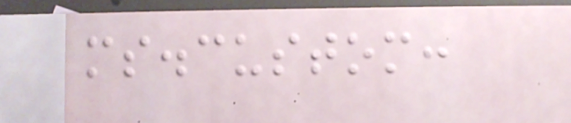ms.custom:
